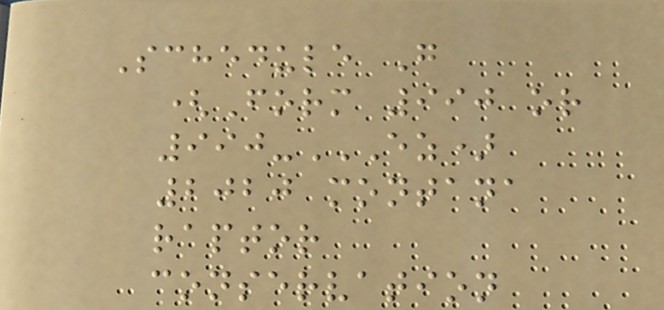Schedule G
(Form 990 or
990-EZ)
2020 MONTANA
RAPTOR
CONSERVATION
